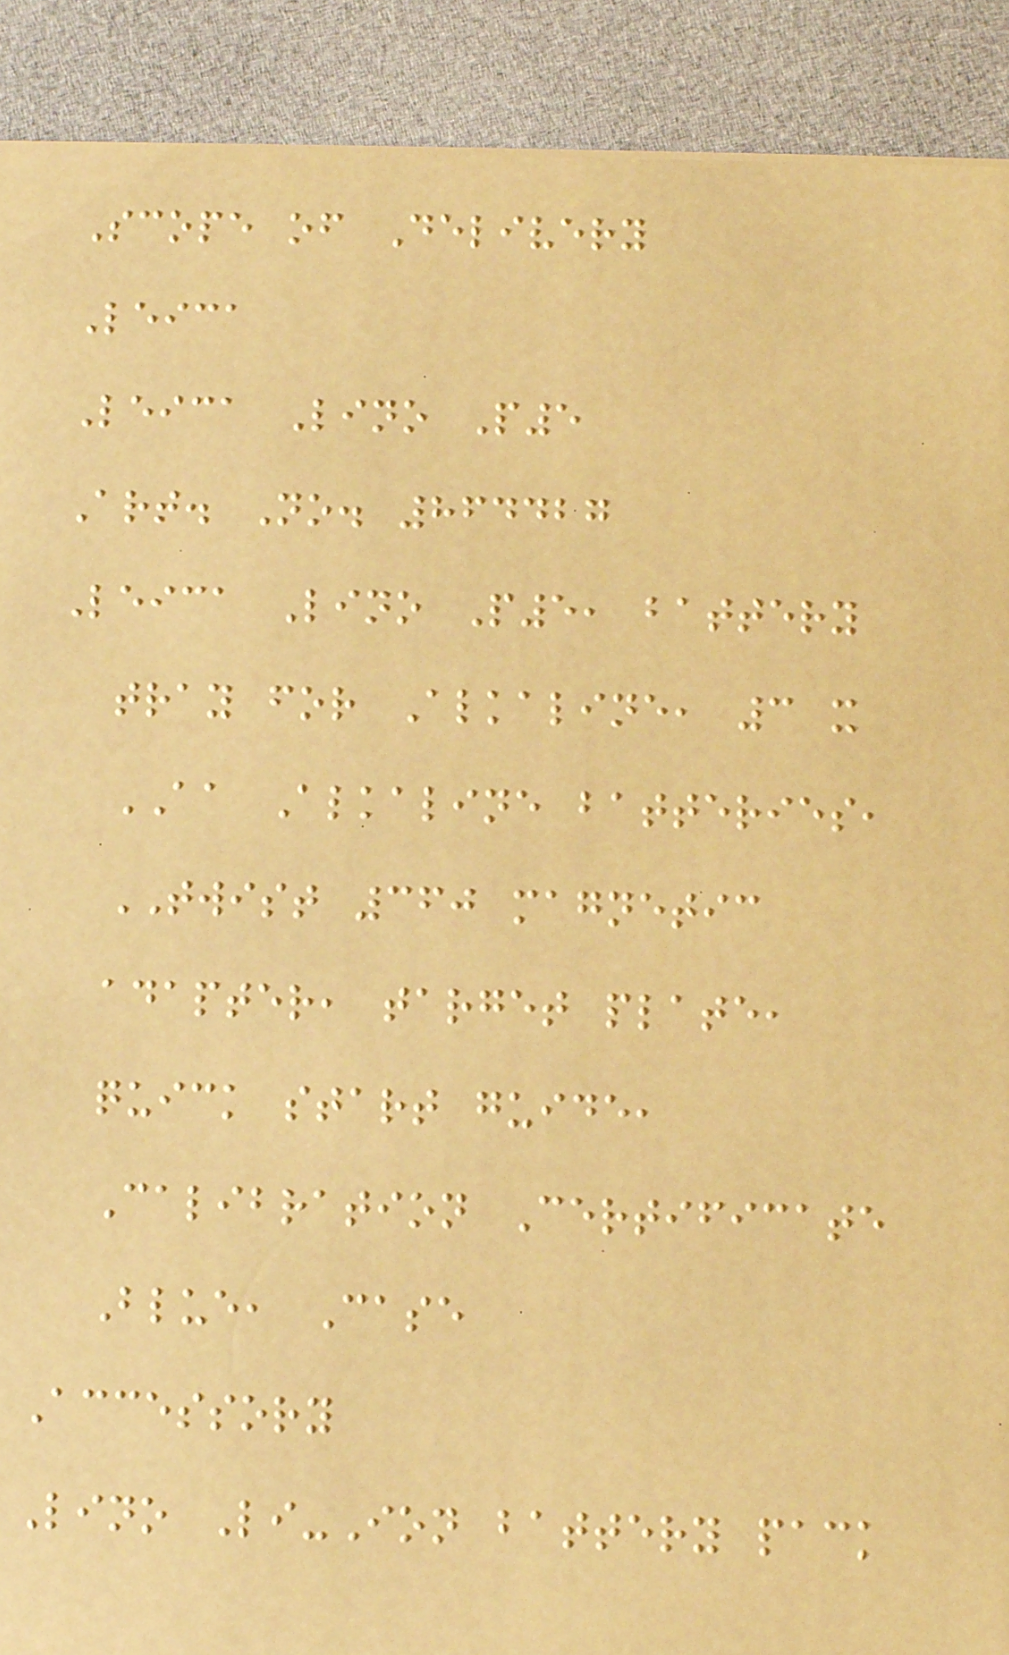Scope of Delivery
Leica
Leica Lino P5
Art. No. 864427
Leica Lino P5, battery
tray for Alkaline, 3 x
AA Alkaline batteries,
TWIST 360 magnetic
adapter, target plate,
quick start guide,
Calibration Certificate
Blue, Case
Accessory
Lino Li-Ion battery pack
